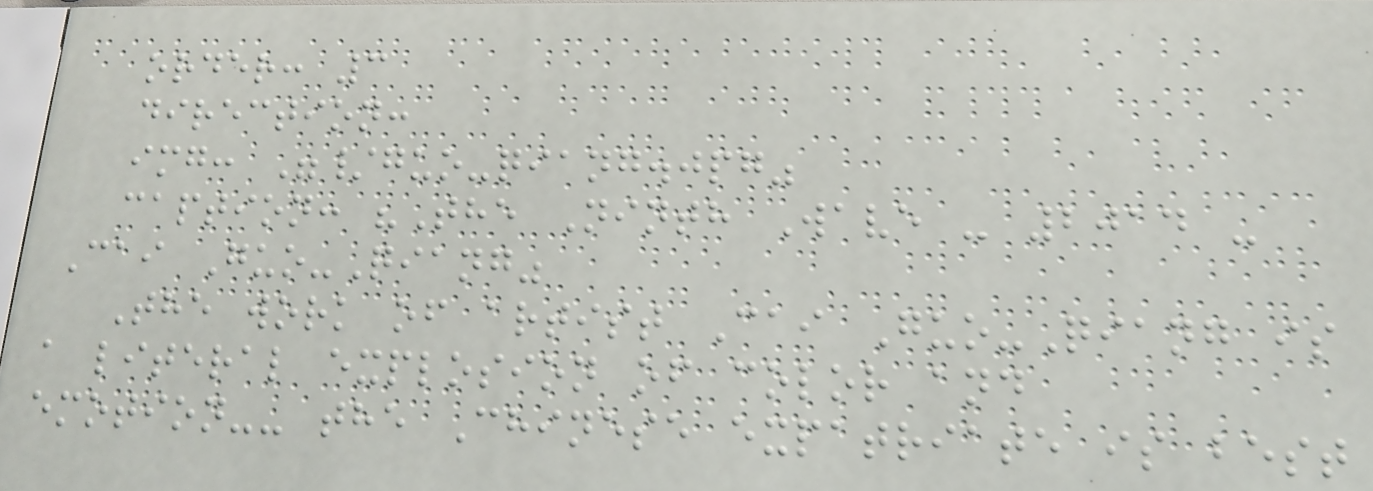order: 3
direction:
img: "/guo-qiang.jpg"
caption: "The Ninth Wave - 2014 -
Cai Guo-Qiang"
The work of artist Cai Guo-Qiang is
a literal explosion of color and
emotion-- the Chinese expatriate is best
